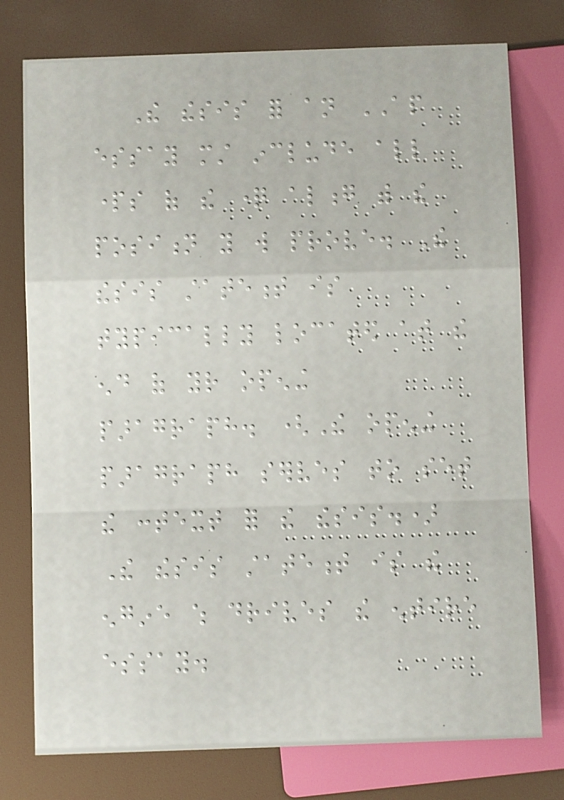The thesis for an AP
essay must include all
parts of the question along with the
position you will prove. The
thesis statement is
typically located at the
end of your opening
paragraph. (The opening
paragraph serves to set
the context for the thesis.)
The thesis statement is the
engine which drives the entire
essay.
